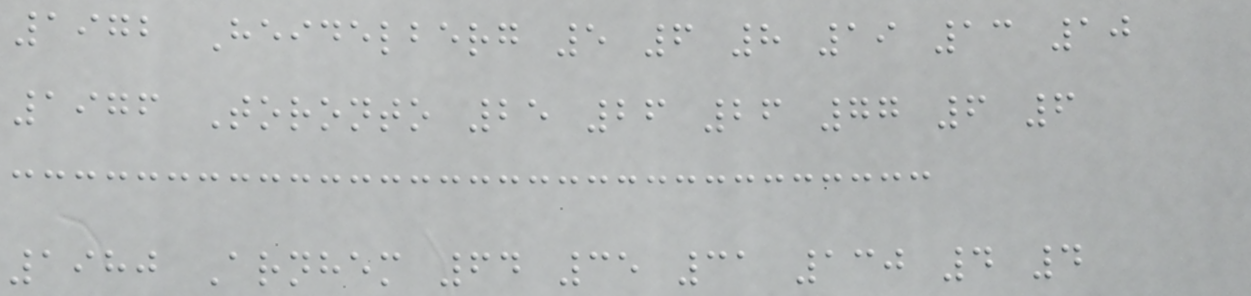1972 Heidelberg 5 6 8 19 13 10
1976 Toronto 25 26 26 77 6 6
1980 Arnhem 64 35 31 130 4 4
